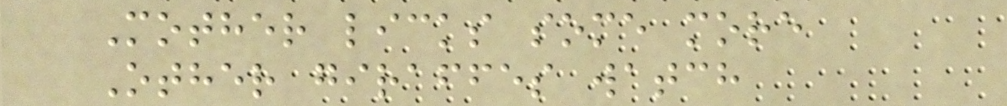Mother licks some more
Other giraffes watch
